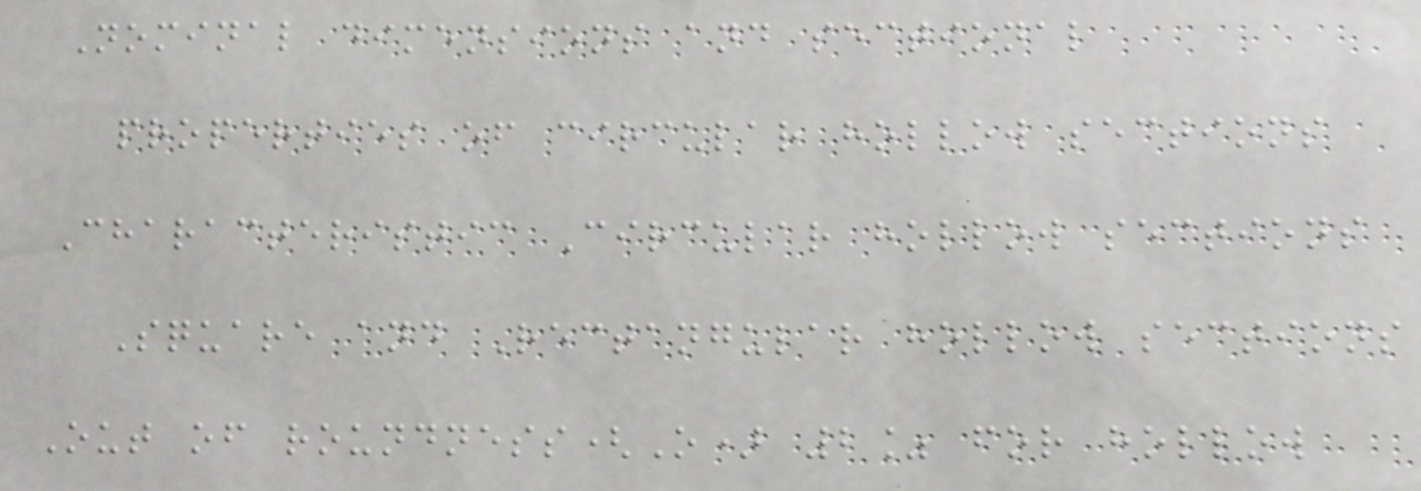Nominal dimensions and sectional
properties of circular hollow sections
Characteristic Circular hollow sections
Square and Rectangular hollow sections
Out of roundness(O) 2% for hollow
